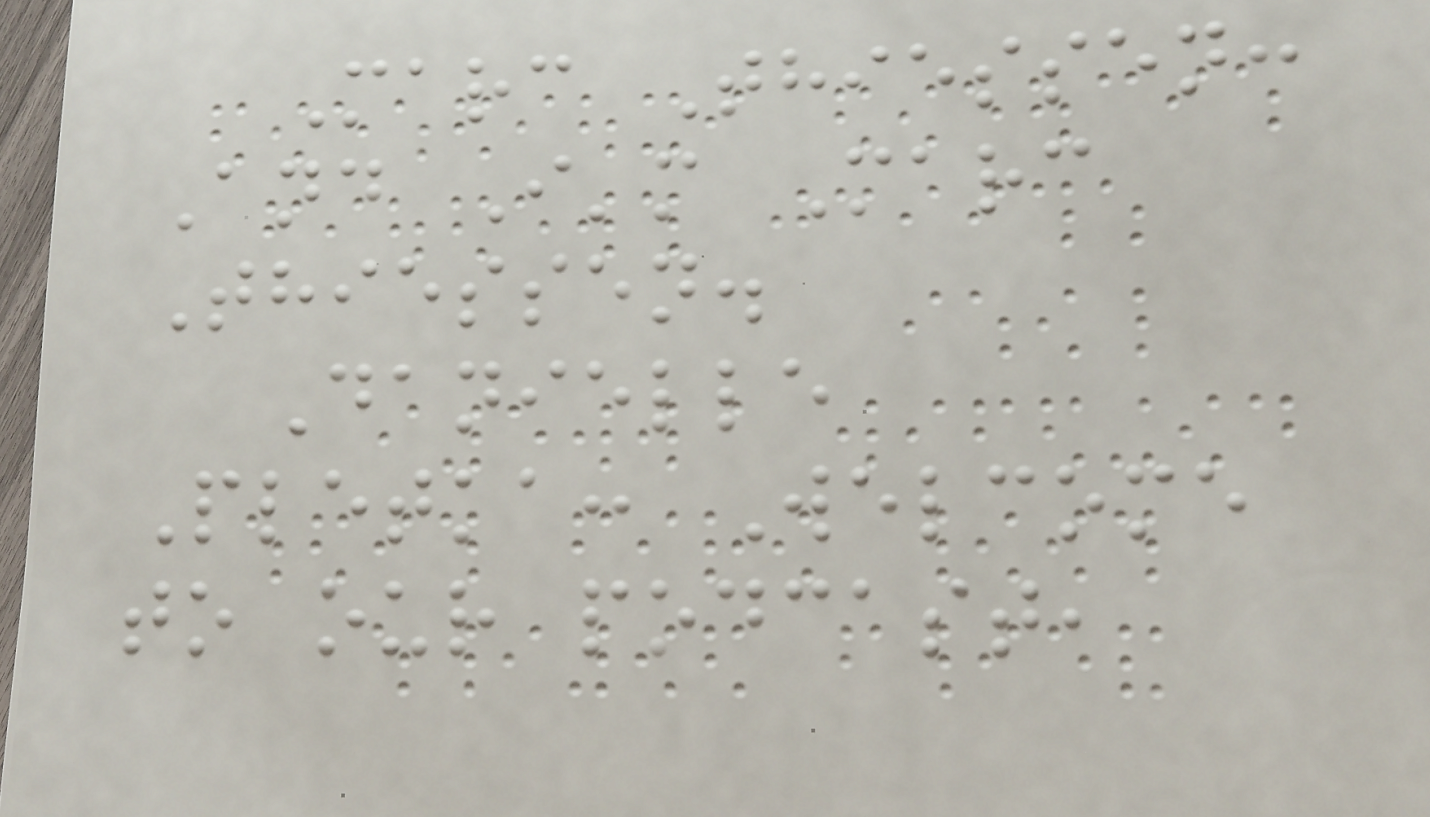Marc Thiessen:
And I'm Marc
Thiessen.
Danielle
Pletka: Welcome
to our podcast,
